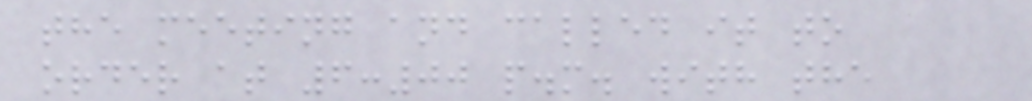the meeting and called it to
order at 6:00 p.m. with the
